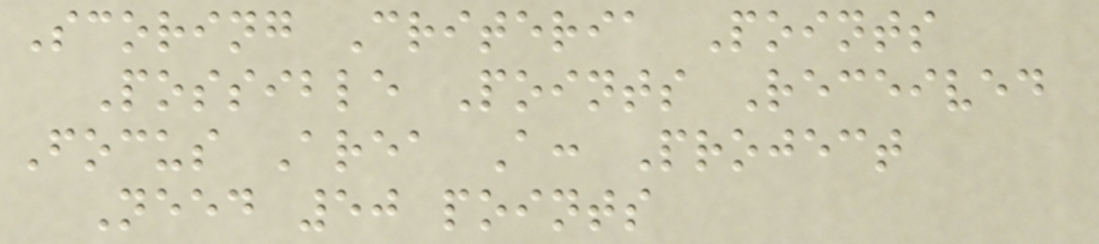Scoring Criteria Points
Possible Points Received
Focus Area A: Project
Need 50 points
